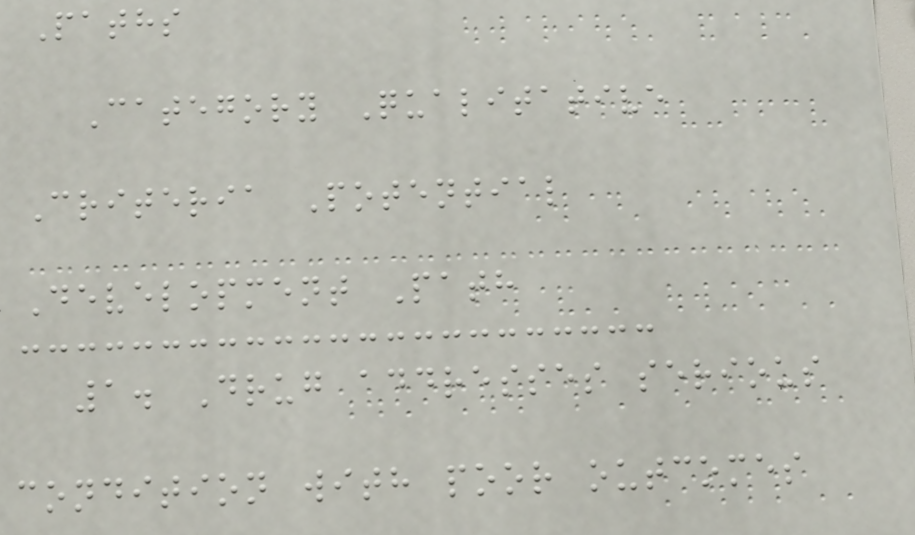Paths
Category Qualitative
Criteria Potential
Development Path
1. Drug addresses serious
condition with poor outcomes
